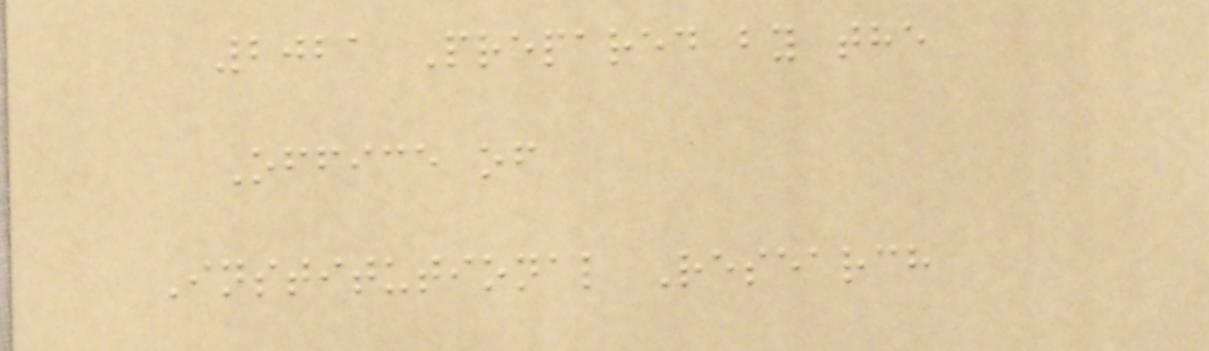2021 Prepared by the
Office of
Institutional Research
